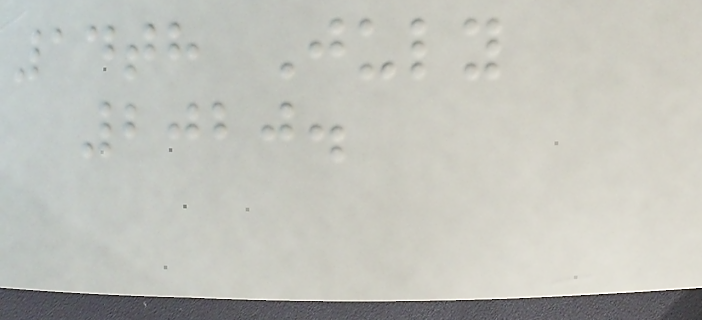14th July
2020.
